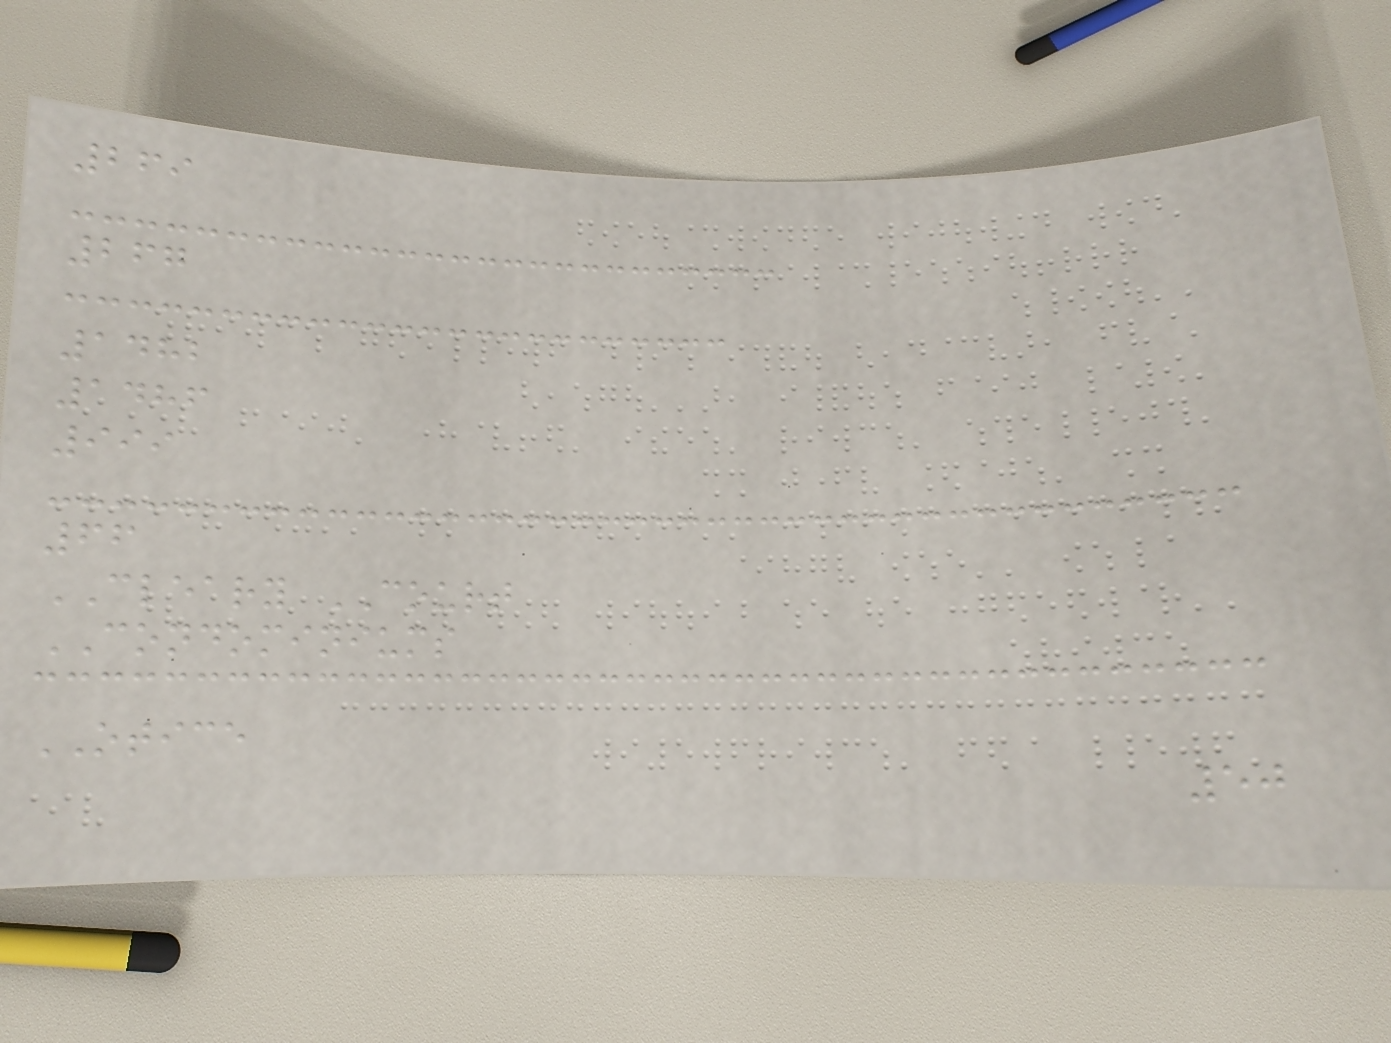269
267
1482
1486
999
66
CLEARY COURT
CONDOMINIUMS
OTICE
50
